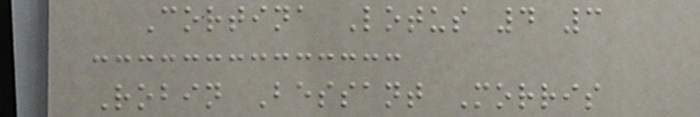Cortina Lotus 4 3
Robin Bessant Morris
